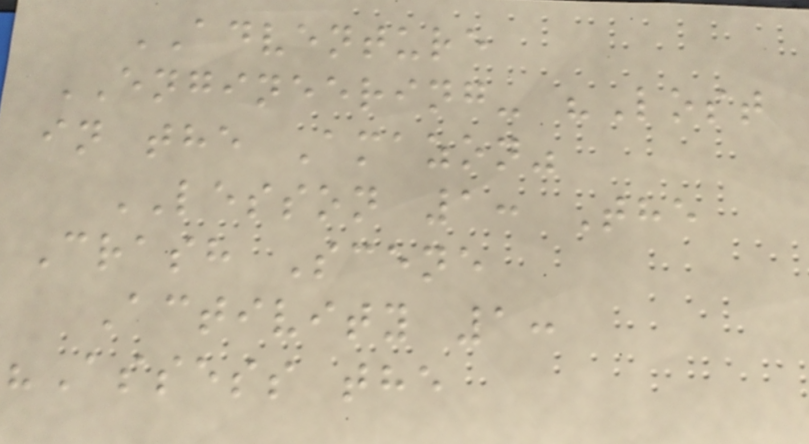ADVENTURE
ENGINEERING- "Lost
in the Amazon"
LESSON 1: The
Crash Scene
Activity 1:
"Assess the
